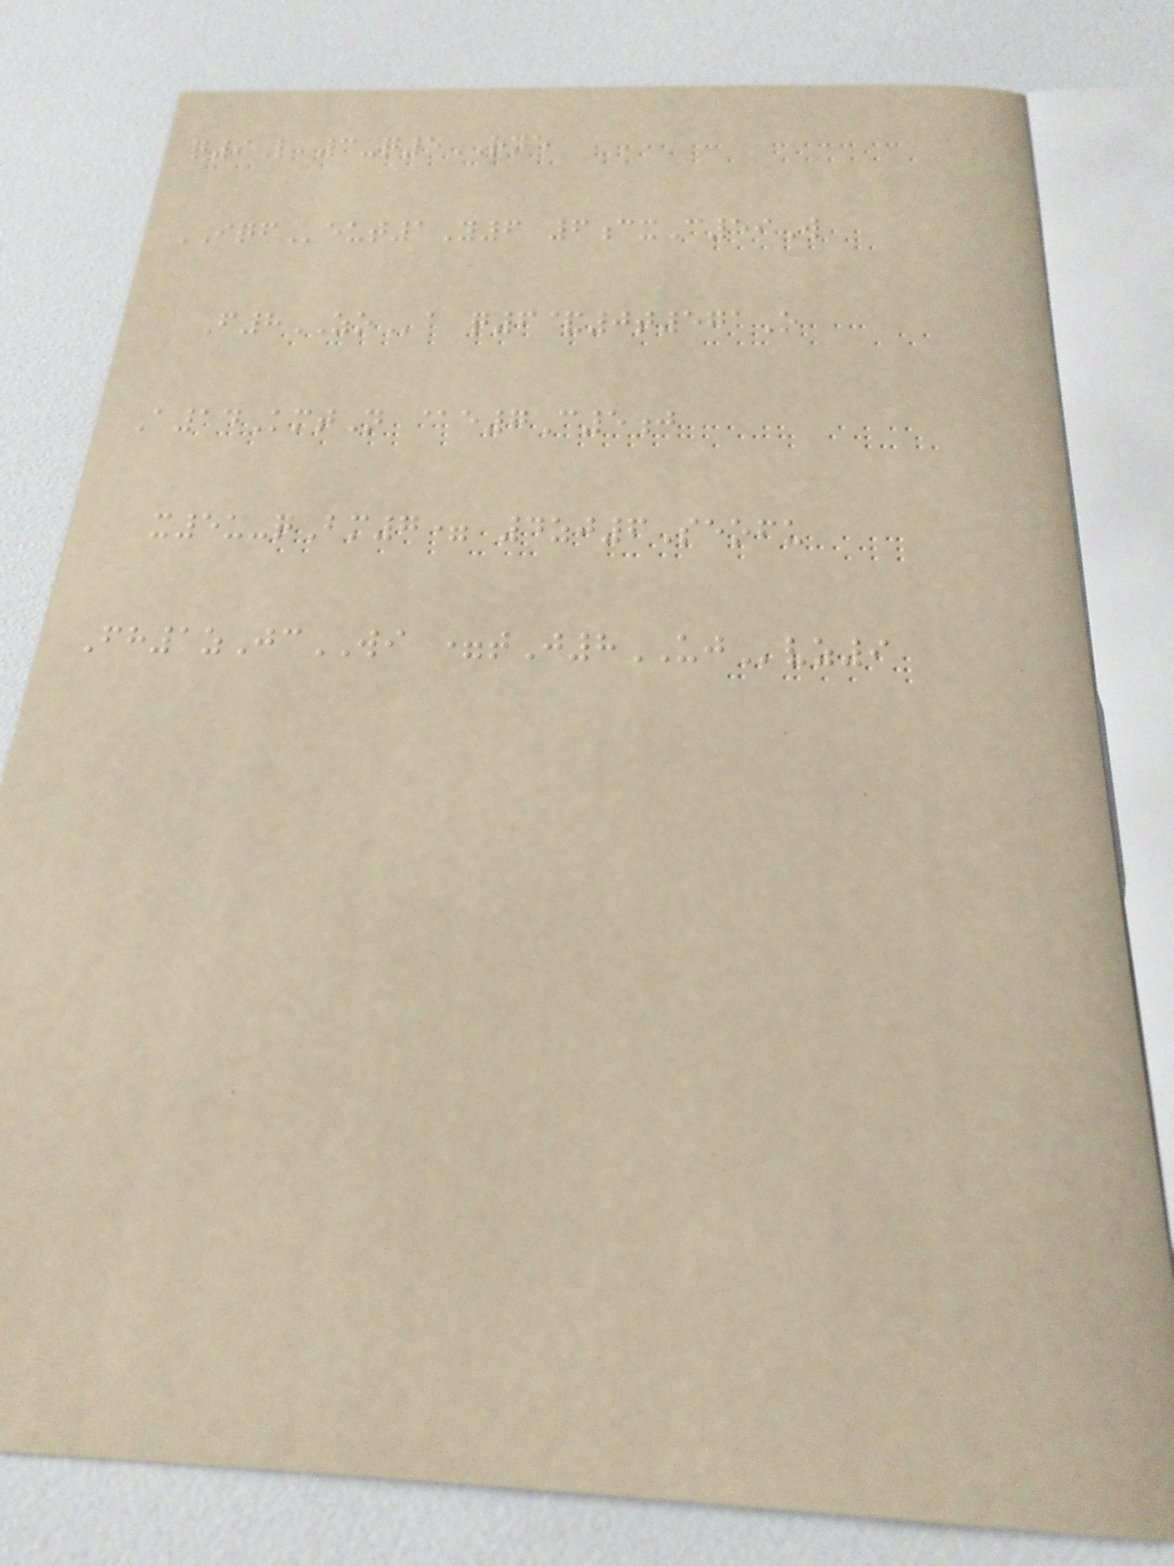q9L 3-q5RNE
IQFeut1Y6 6cxC59W
F8ZOa q6&0t571O
A14KmtN @e7C5j
x5u-qBm7= 4zj6Seofu
Fh1zJcWI =tJ8UJvz9
